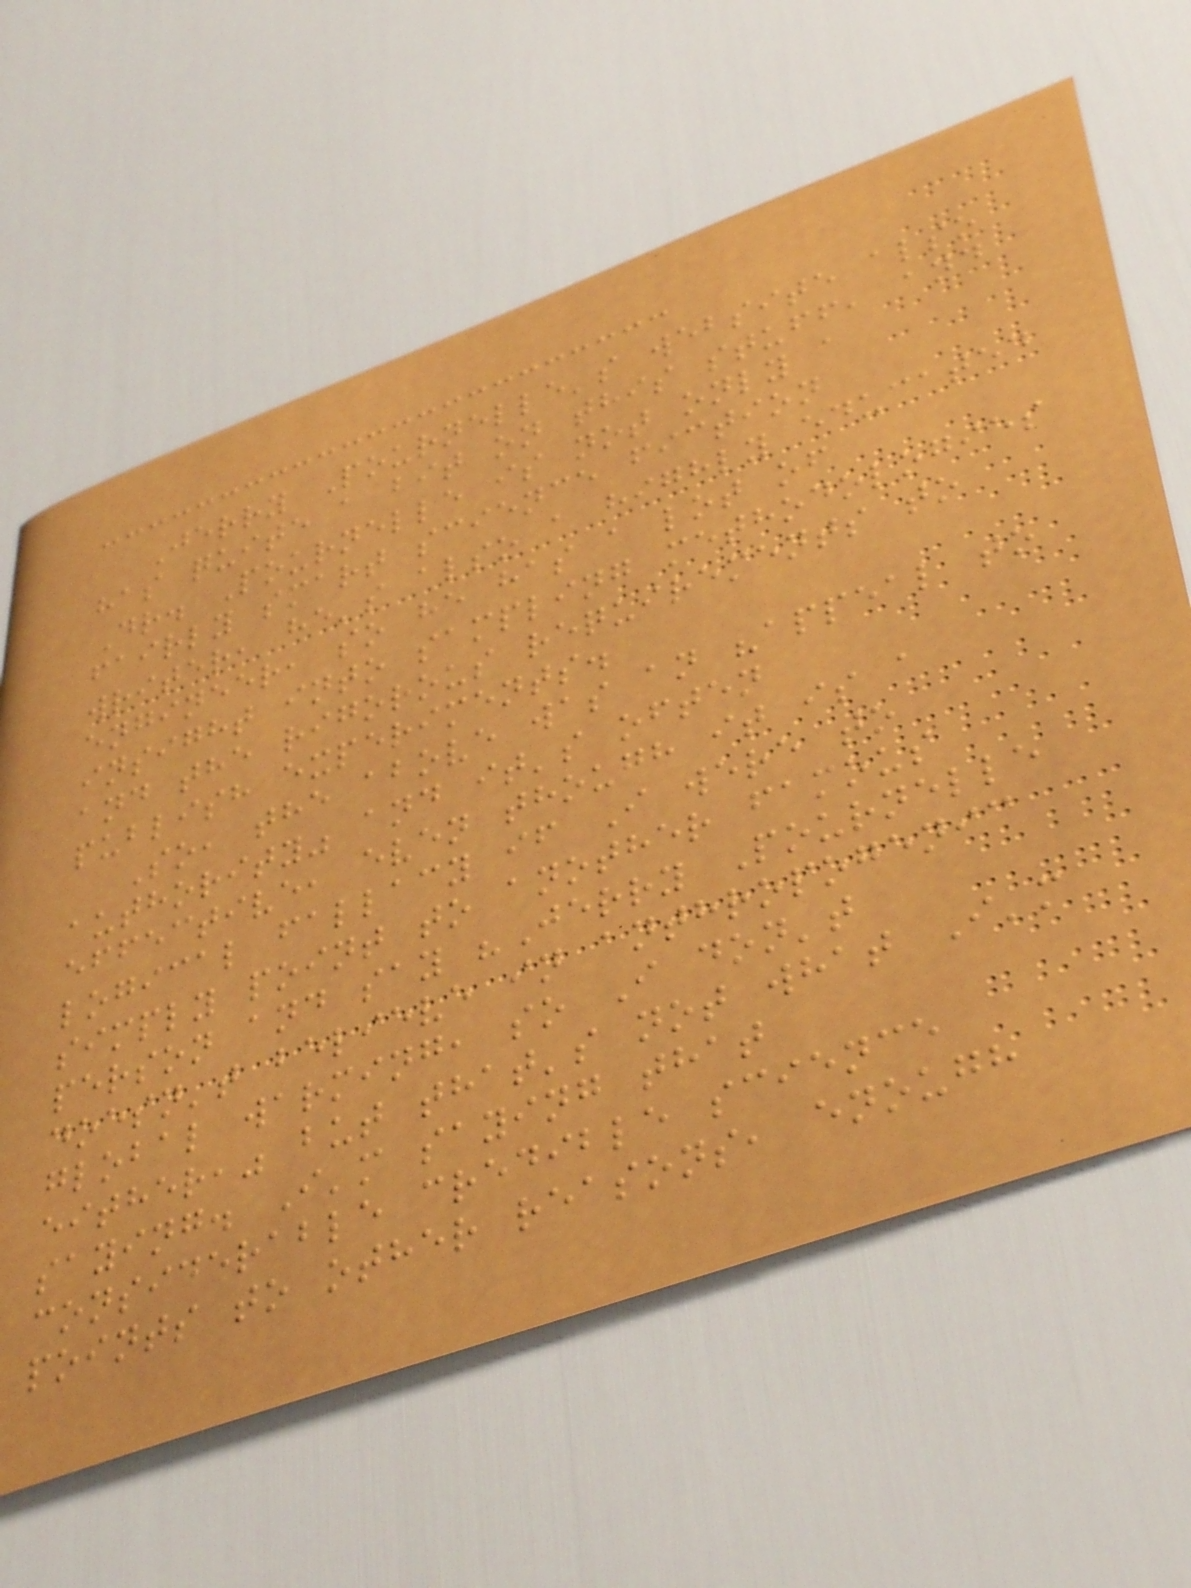Jerry Pournelle's website also
has quite a bit on this stuff, and
Dr. Pournelle is not only a
fairly smart science fiction
writer, he's also a highly educated
engineer, so he has a lot of
insight into sampling methodologies
and the rigorous requirements to
publish experiments.
So, the above was an "appeal to
authority" and it's often
effective, even though it is a
logical fallacy if I were to
simply point to another famous
person and say "Jerry Pournelle
doesn't believe in anthropogenic
global warming, so I don't
either," but that's not what I'm
saying. I'm saying that
considerable credible science
points to other reasons, enough
